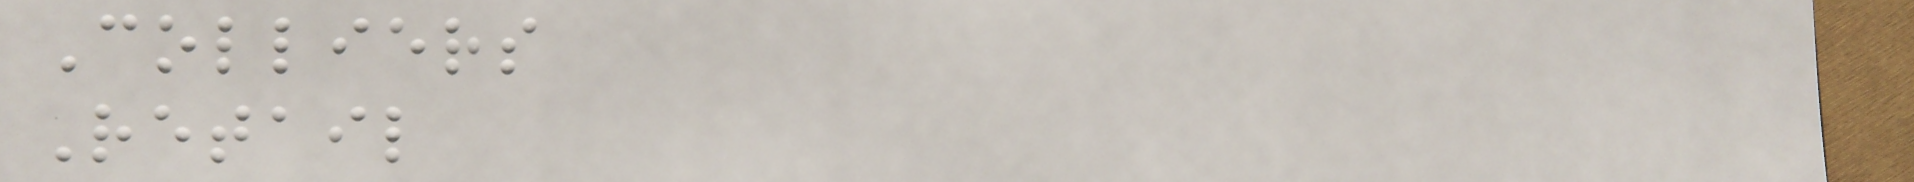Colliers
Retail
